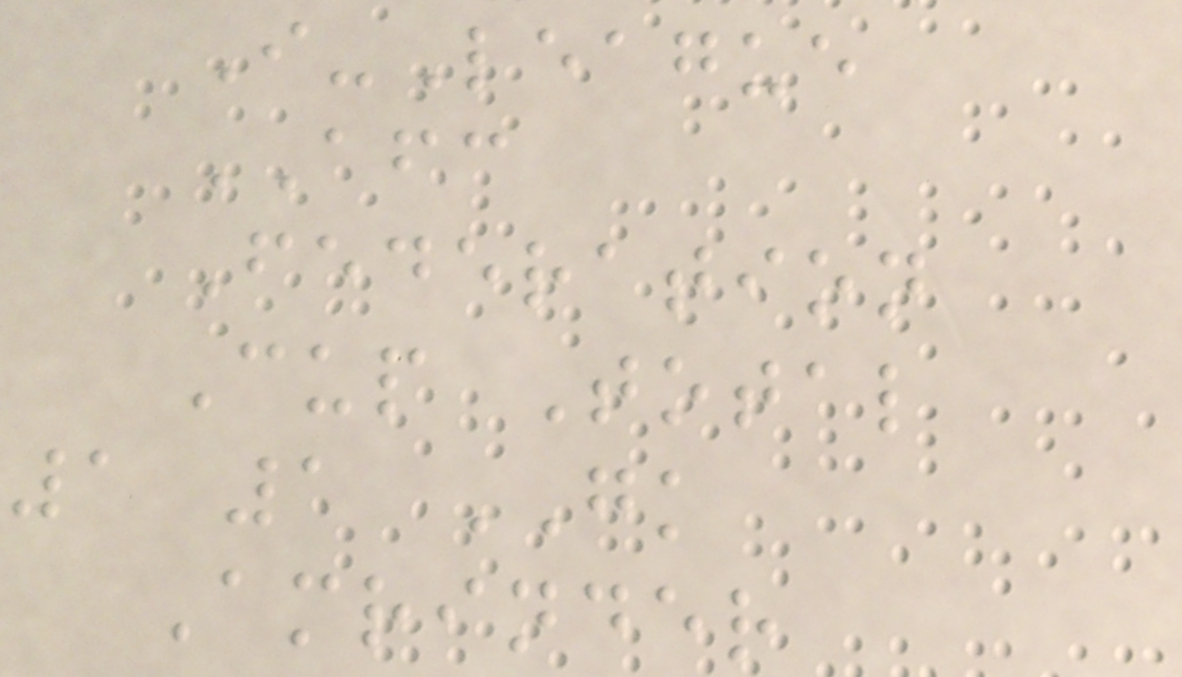I-League
AFC
Federation
Cup Total
1 1 GK
Amrinder
